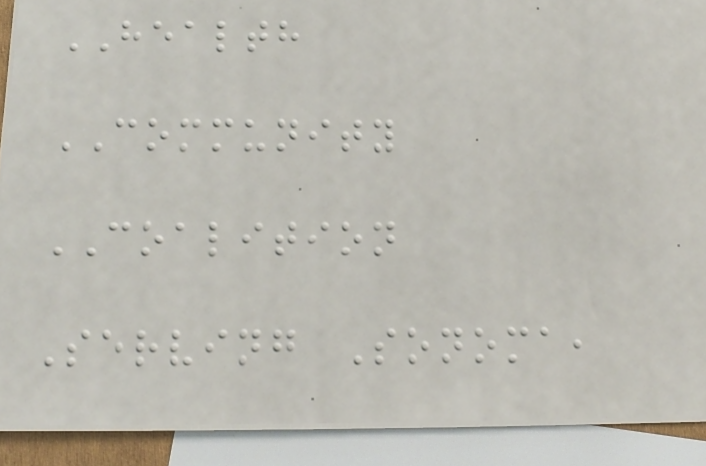HEALTH
COMMUNITY
COALITION
Serving Sonoma,
